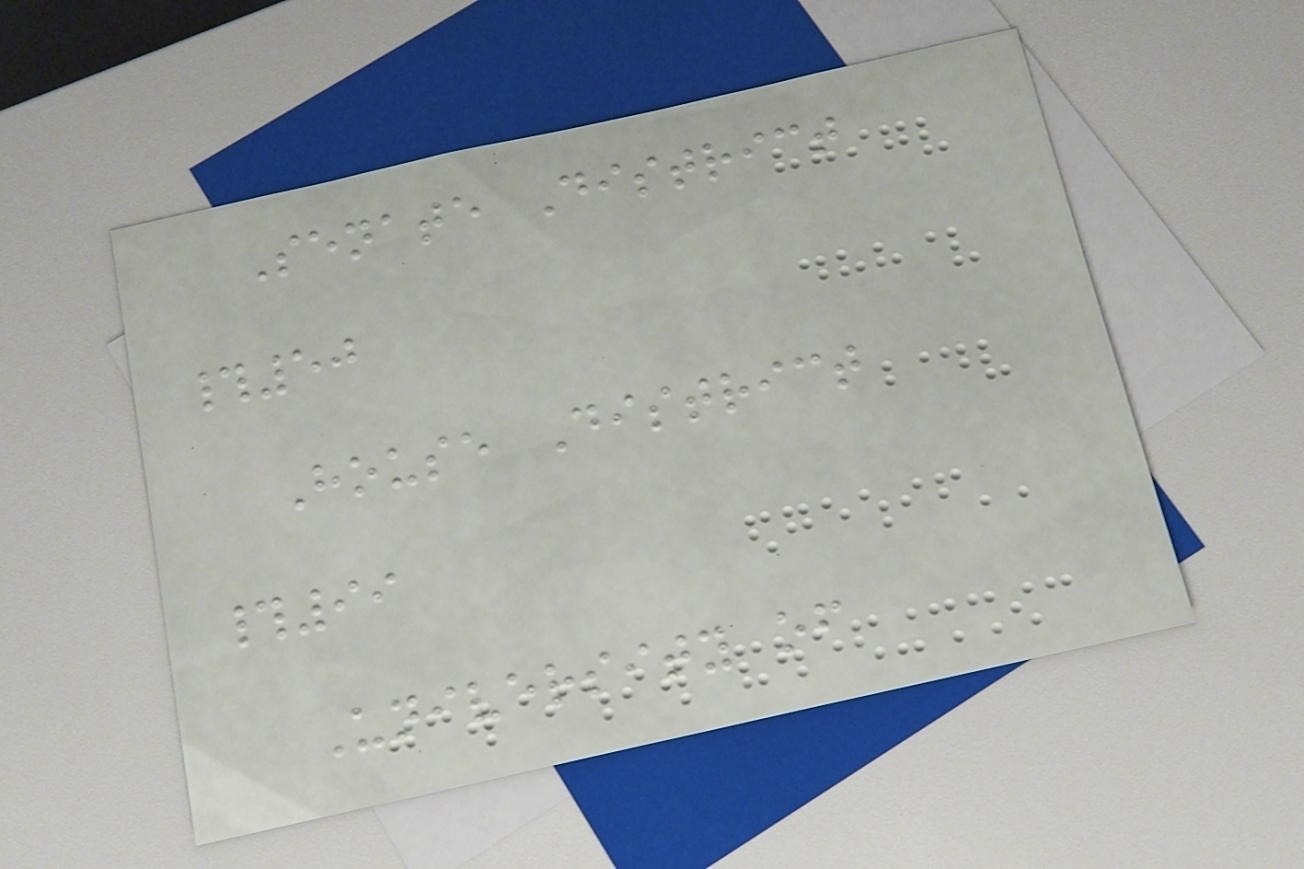Senate District
#50
House District
#99
University of
